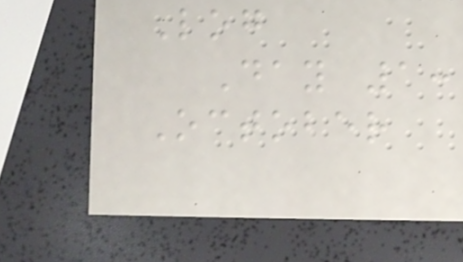Log
Day 1:
October
